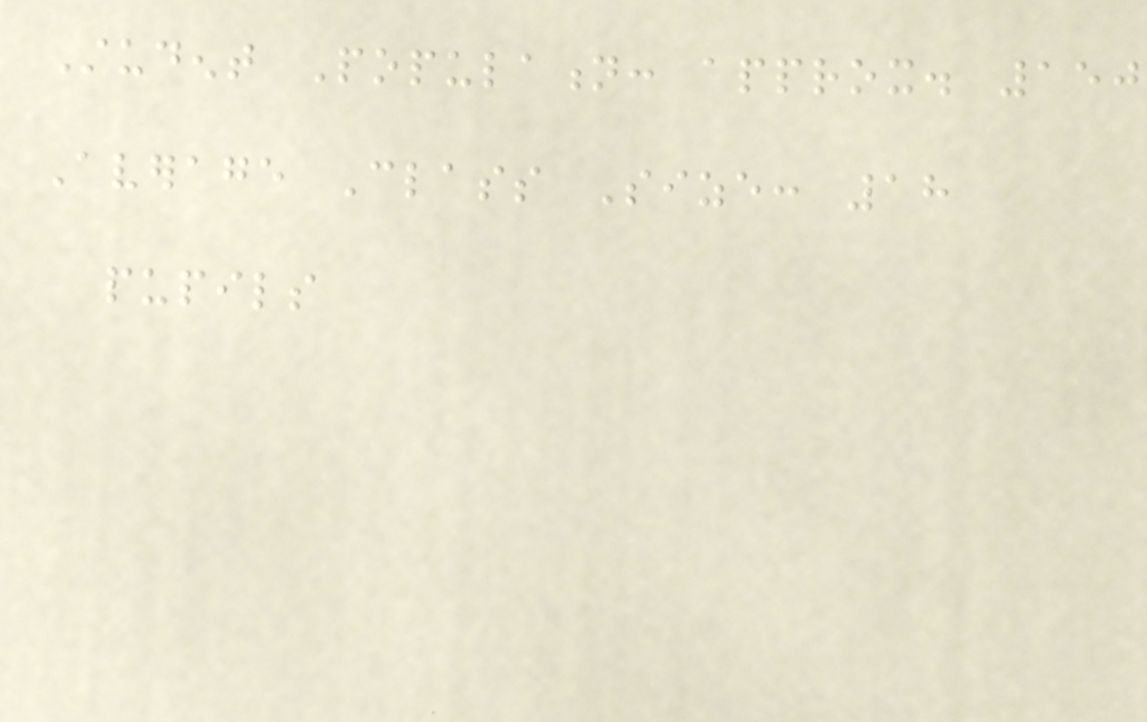Student Population: approx. 150
Average Class Size: 18
pupils
